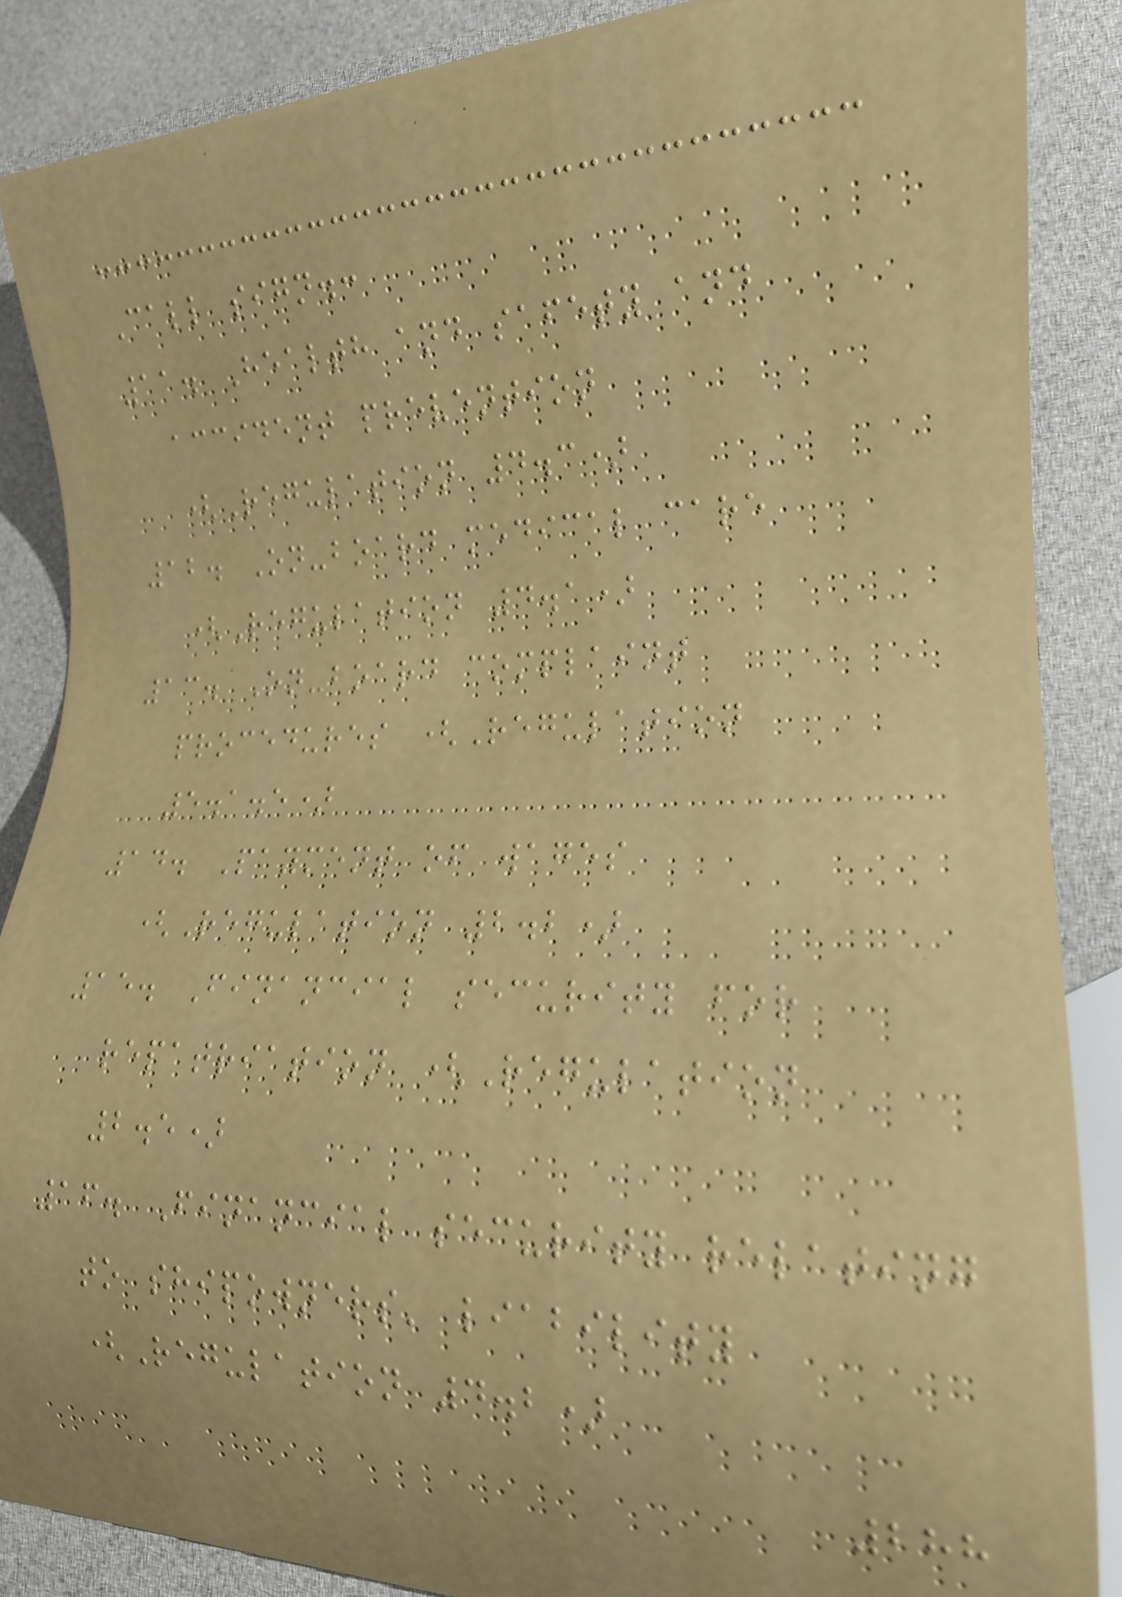Call sign.:
11. Health and safety and
accident prevention
(Regulation 4.3)
12. On-board medical care
(Regulation 4.1)
13. On-board complaint
procedures (Regulation
5.1.5)
14. Payment of wages
(Regulation 2.2)
15. Financial security for
repatriation (Regulation
2.5)
16. Financial security relating
to shipowners' liability
(Regulation 4.2)
288
